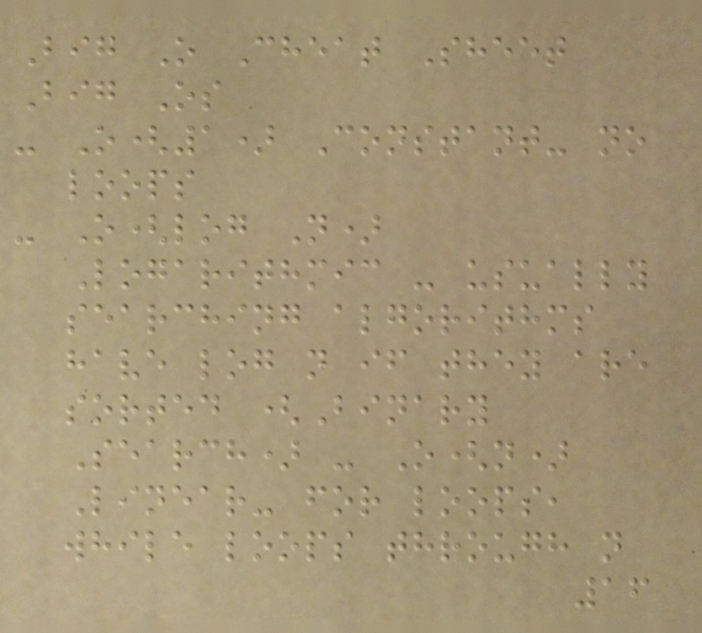Big O Cheat Sheet
Big Os
- O(1) Constant- no
loops
- O(log N)
Logarithmic - usually
searching algorithms
have log n if they are
sorted (Binary
Search) - O(n)
Linear- for loops,
while loops through n
16
